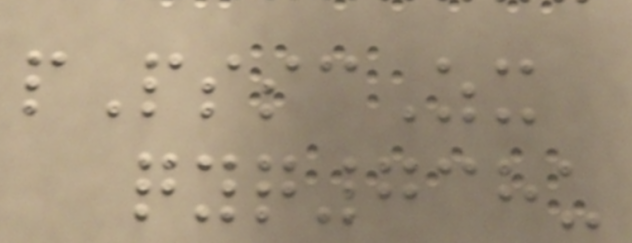pPsscZx
qyq738u
